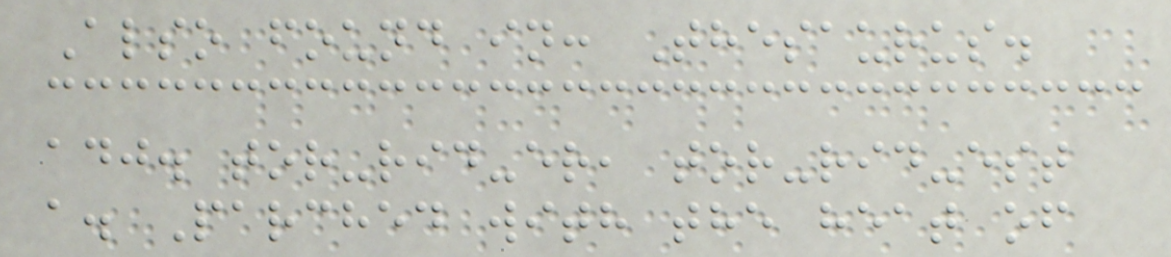Also found in: Thesaurus.
adj. tor-rid-er, tor-rid-est
a. Parched with the heat of
